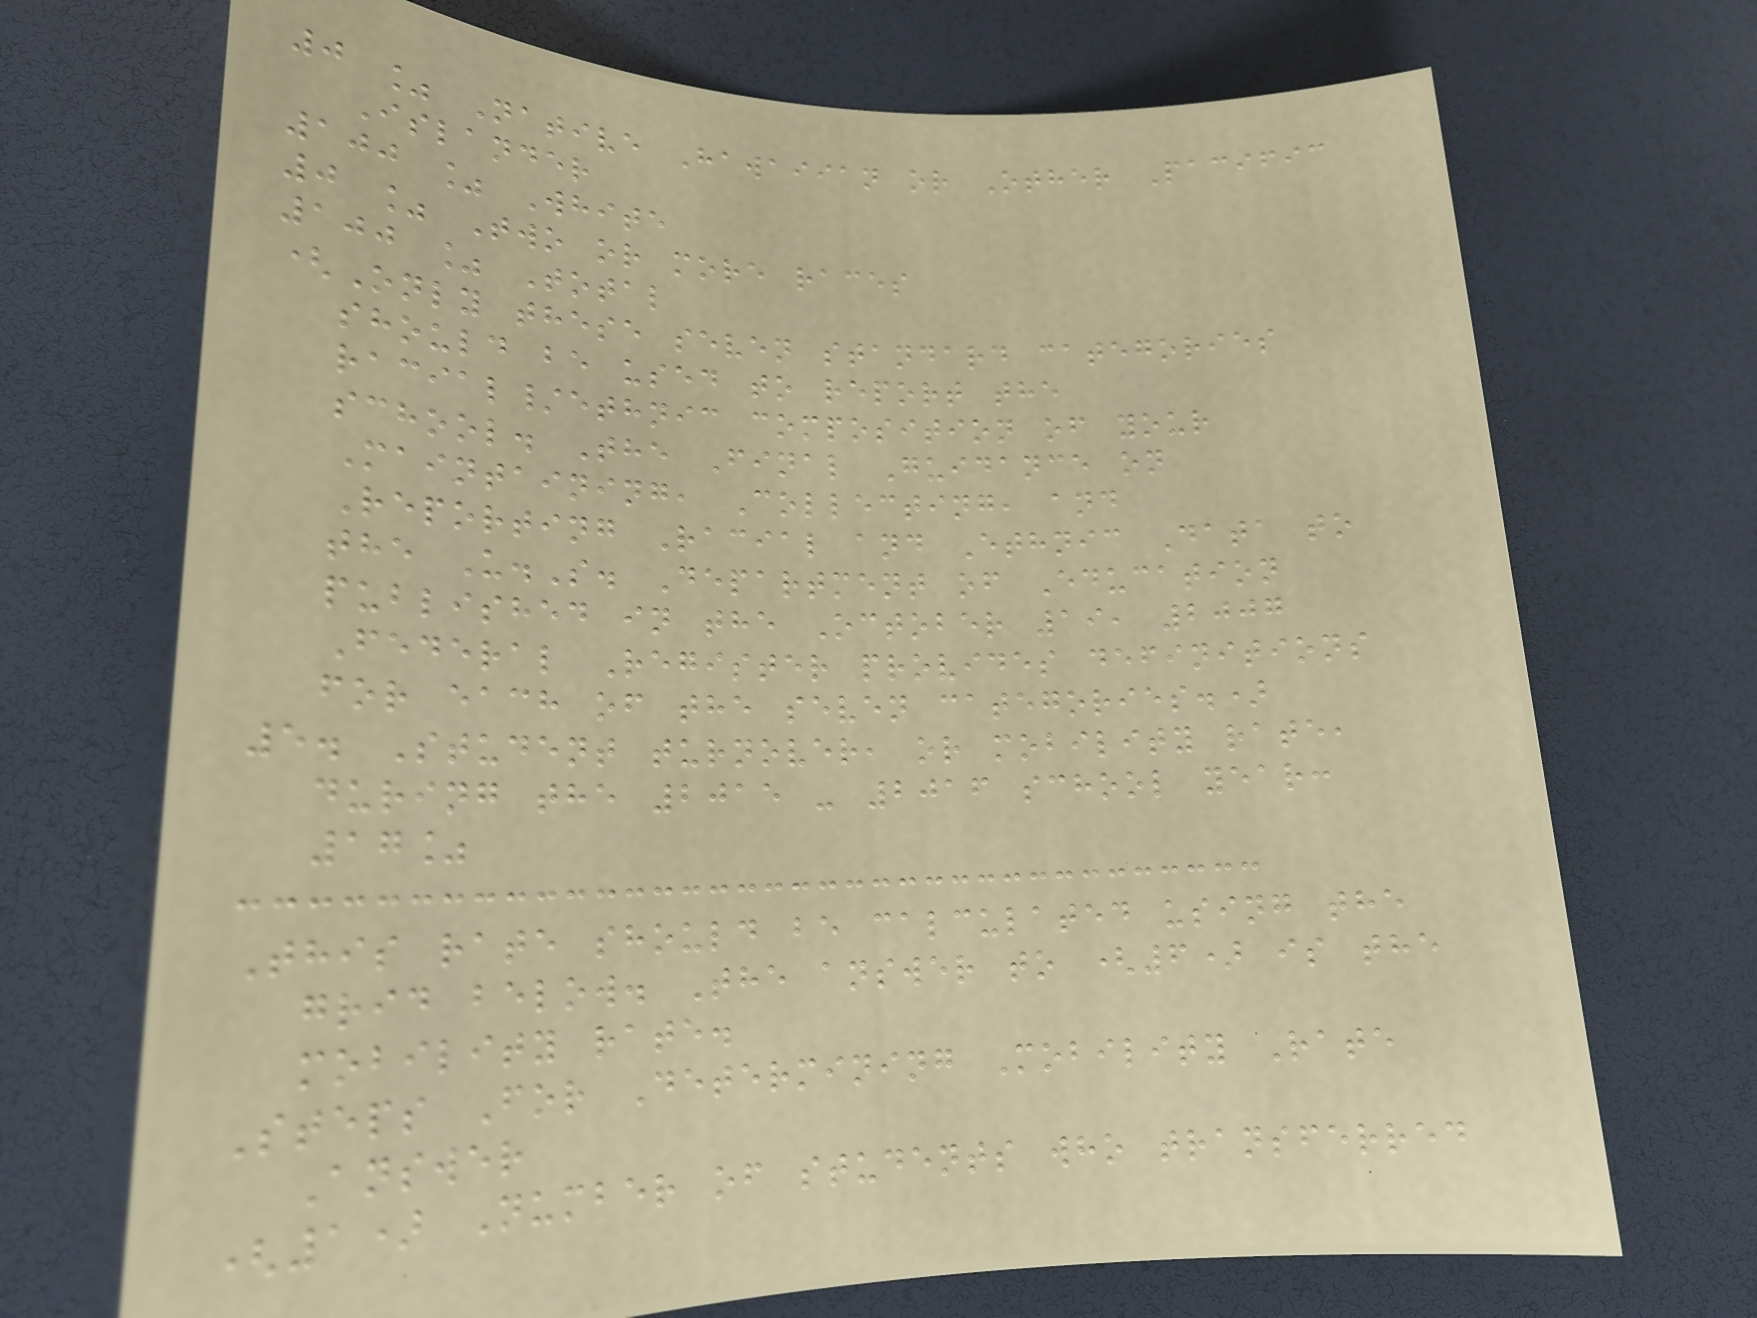0 % Native Hawaiian or Other Pacific
Islander
100 % White
0 % Two or more races
100 % Total
(Only these seven standard categories
should be used to report the
racial/ethnic composition of your
school. The Final Guidance on
Maintaining, Collecting, and
Reporting Racial and Ethnic Data to
the U.S. Department of Education
published in the October 19, 2007
Federal Register provides definitions
for each of the seven categories.)
5. Student turnover, or mobility rate,
during the 2015 - 2016 school year:
17%
This rate should be calculated using the
grid below. The answer to (6) is the
mobility rate.
Steps For Determining Mobility Rate
Answer
(1) Number of students who transferred
